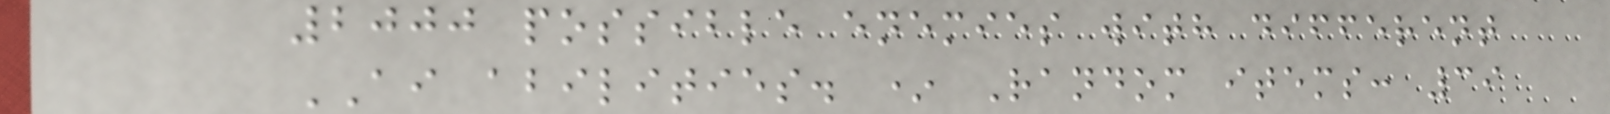2000 possible enemies with different
AI abilities. * Random items: 39
